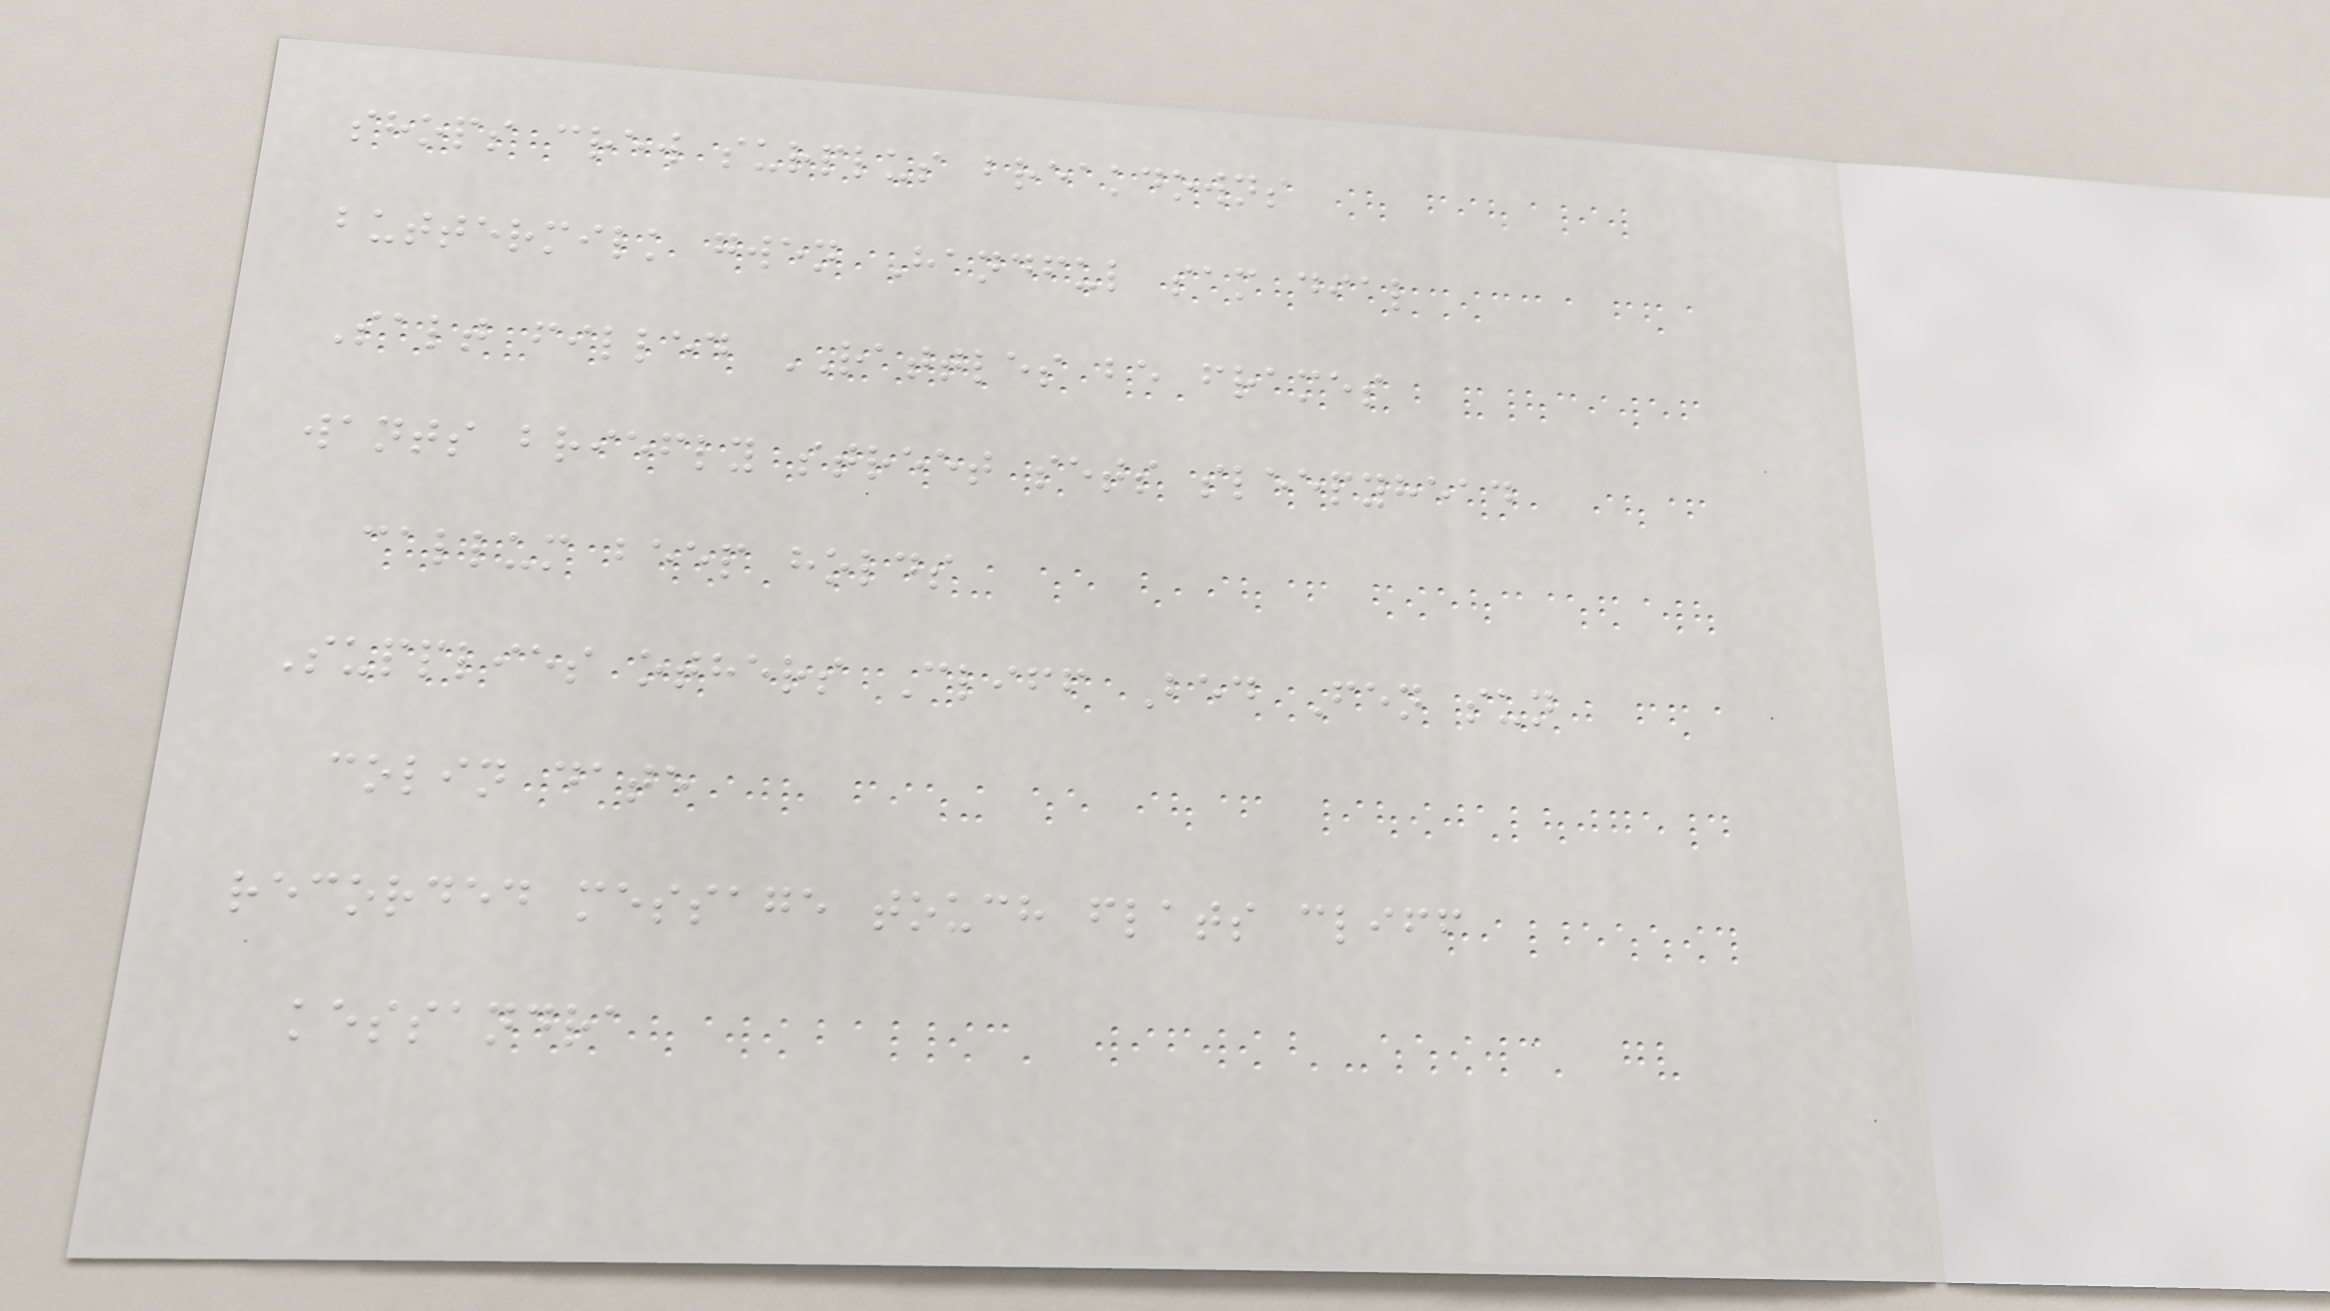shops crew surplus breakdowns
buttermilk gwen Handful sam dial
Salt filled RATTLES be frames
wants briefly street sets sleepyhead
callum beep holds
Supplies others Cliff Bed Fen sun
colin date
recorded message touch flats cliff
kessandra
